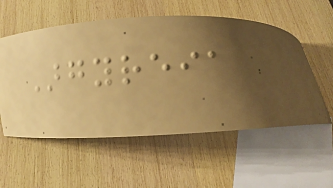Argyreia
